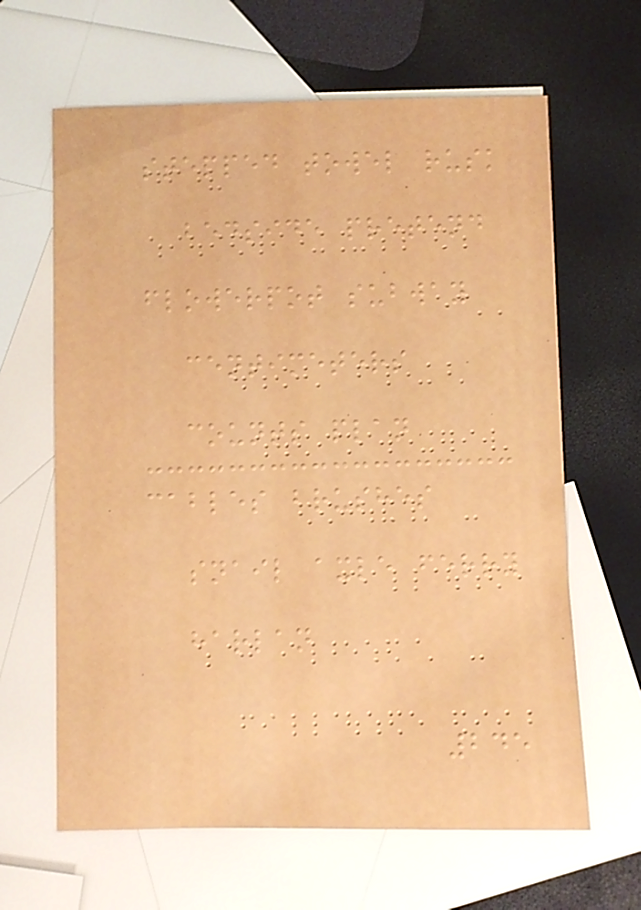stepped towel rusk
bedside pretend
flowerpot subway
centimeters
counts plan
cables brushes
snail axle ferry
harlan
245
